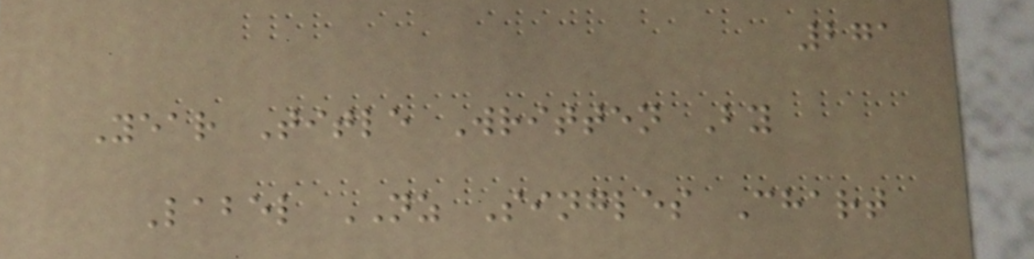271
Year Title Written By
Label NZ Singles Chart
